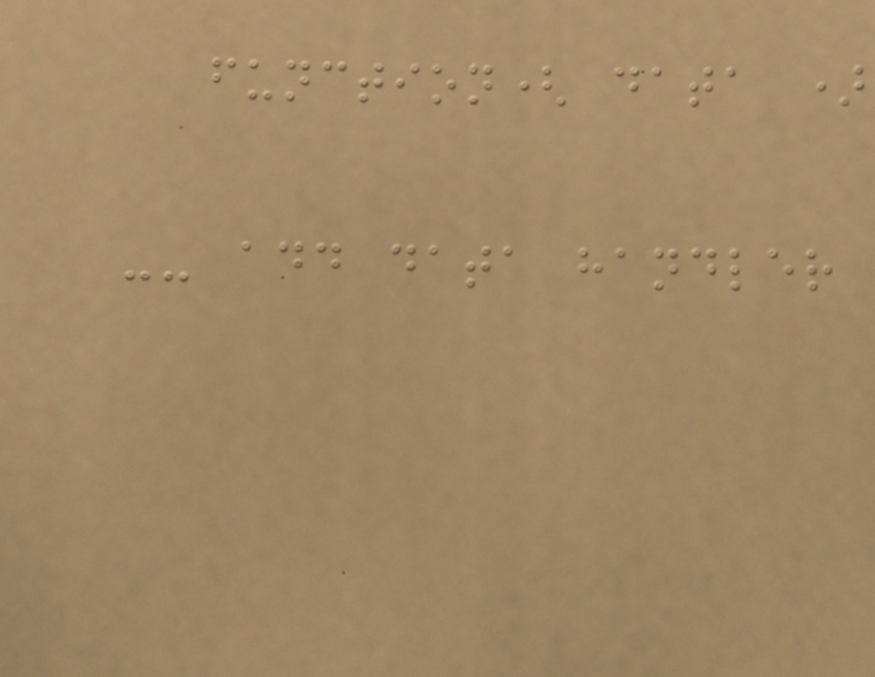function( data )
-- add data handler
